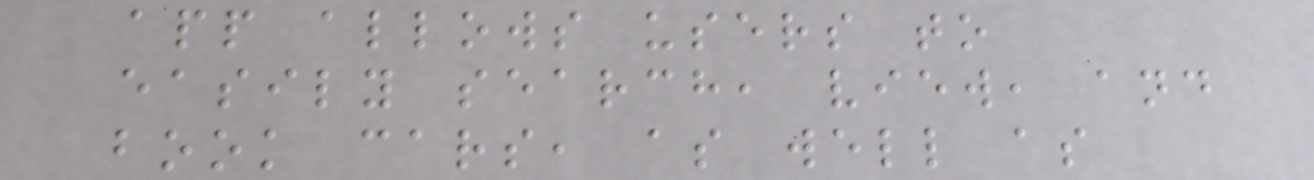app allows users to
easily search, view, and
book cars, as well as
